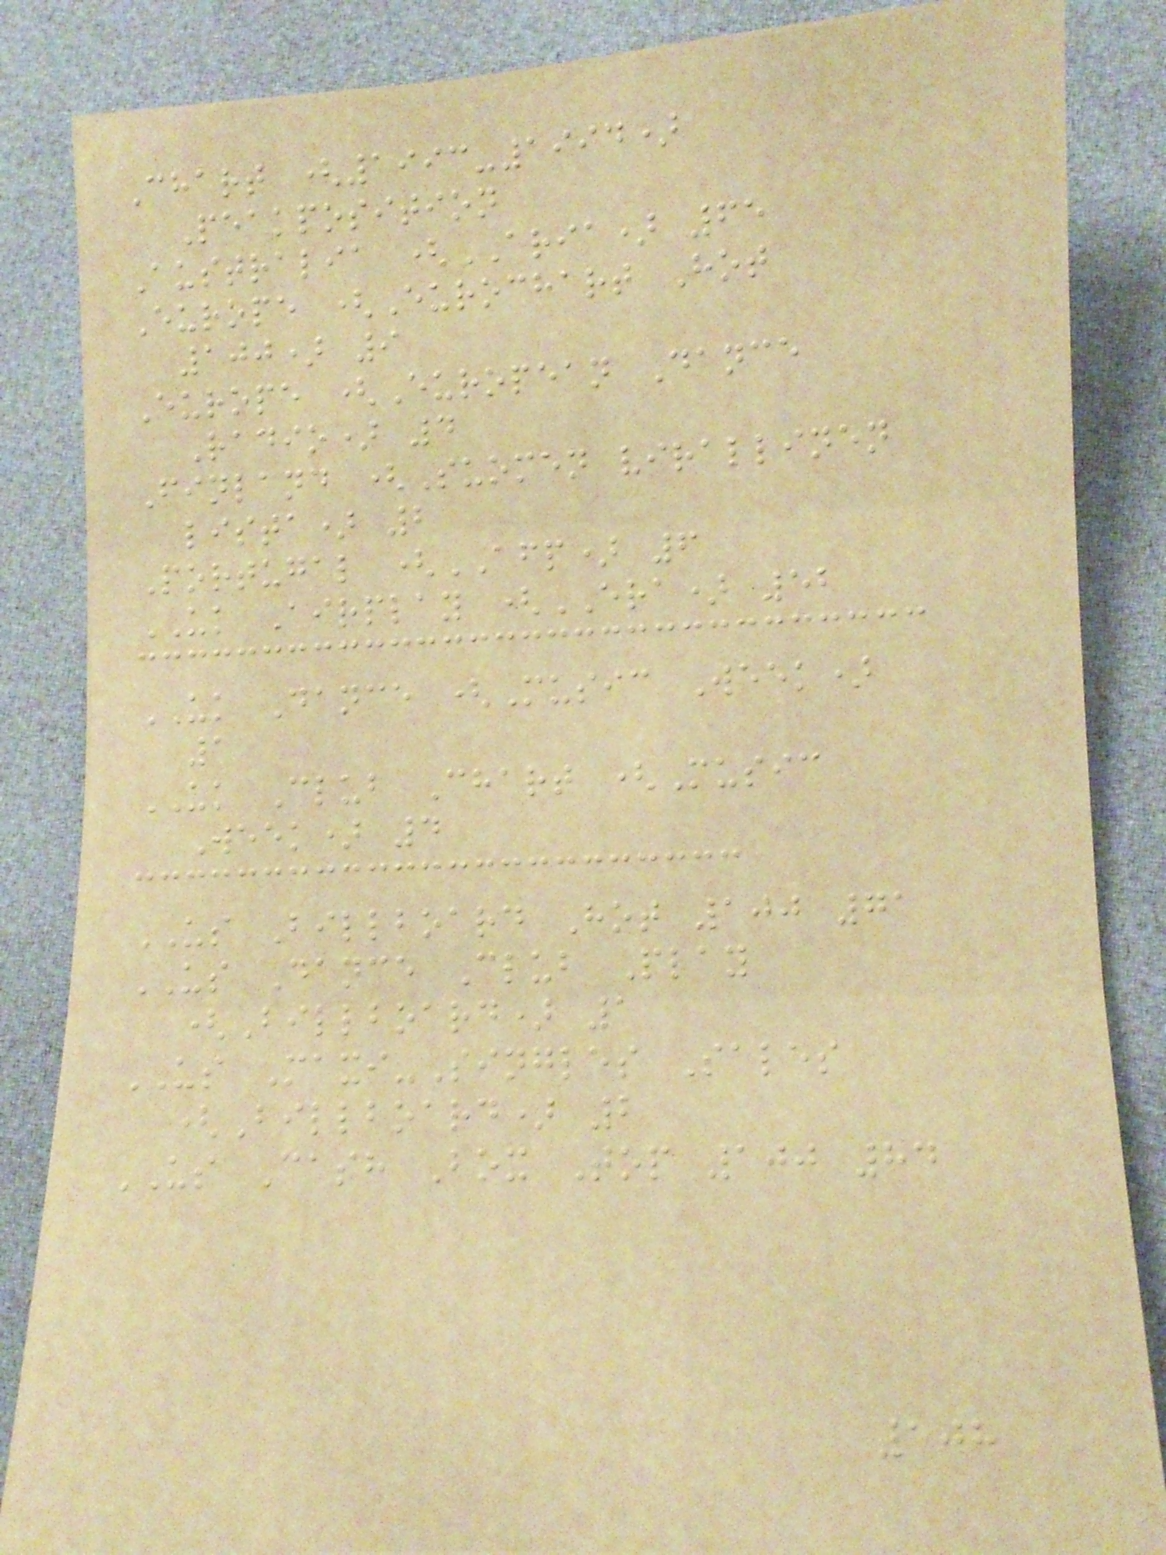Chart (1993-1994)
Peakposition
Australia (ARIA) 65
Europe (Eurochart Hot
100) 9
Europe (European Dance
Radio) 4
Finland (Suomen virallinen
lista) 2
Portugal (AFP) 6
UK Airplay (ERA) 52
UK Dance (Music Week)
1
UK Club Chart (Music
Week) 4
US Billboard Hot 100 71
US Dance Club Play
(Billboard) 1
US Maxi-Singles Sales
(Billboard) 2
US Cash Box Top 100 84
108
